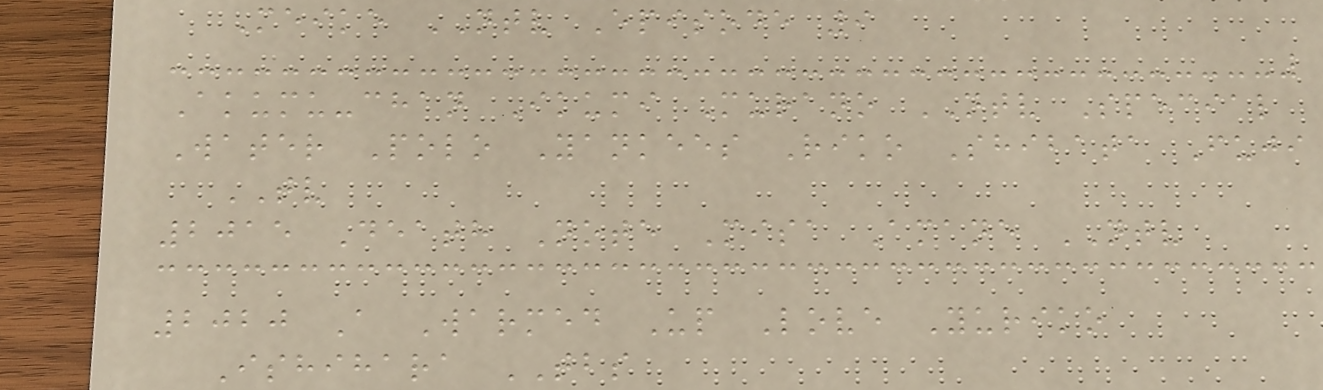Meike NTV Episode 9
Akumu-chan Ikumi Murano NTV Special
Water Polo Yankees Riko Shibata Fuji
TV
2015 Death Note Misa Amane NTV
2020 A Warmed Up Love Yuriko
Ishihara TBS
